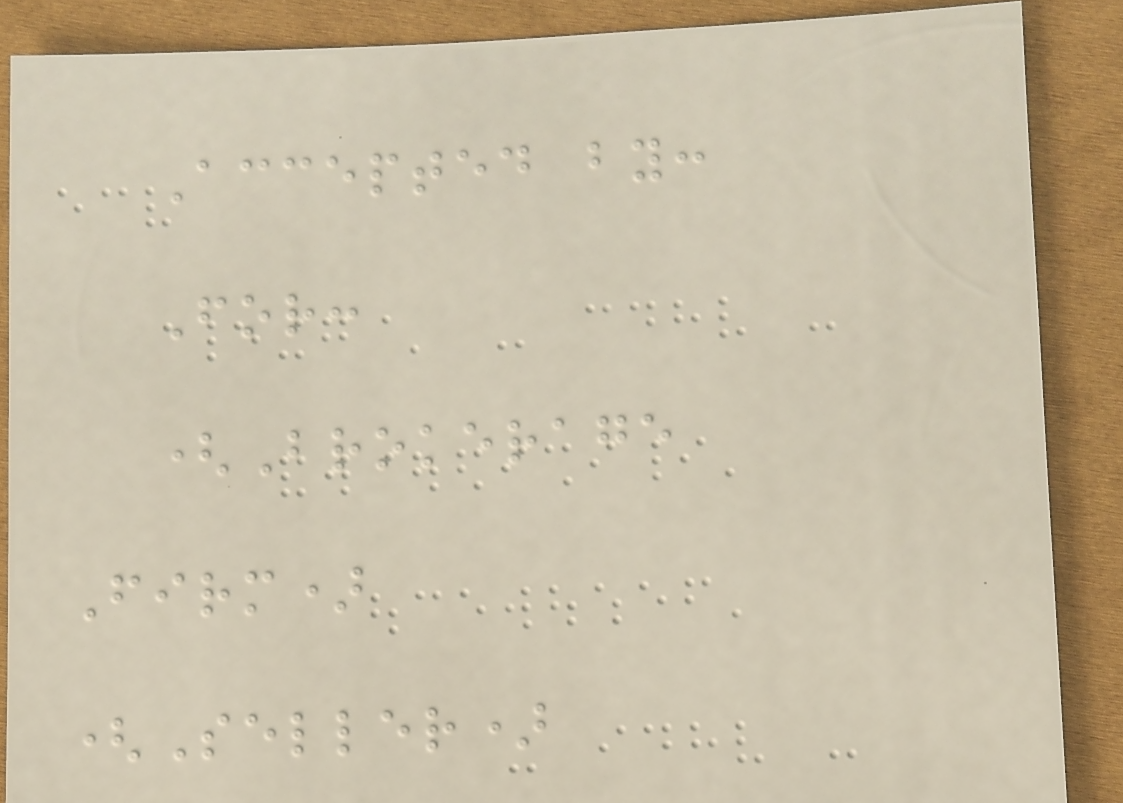Accepted by:
For:
(Brokerage
Firm)
(Seller)
